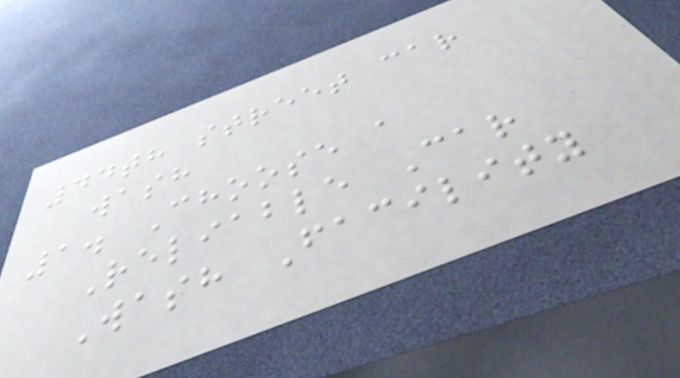44th street car
wash
1. Choose a
Reliable Car
Wash Facility
